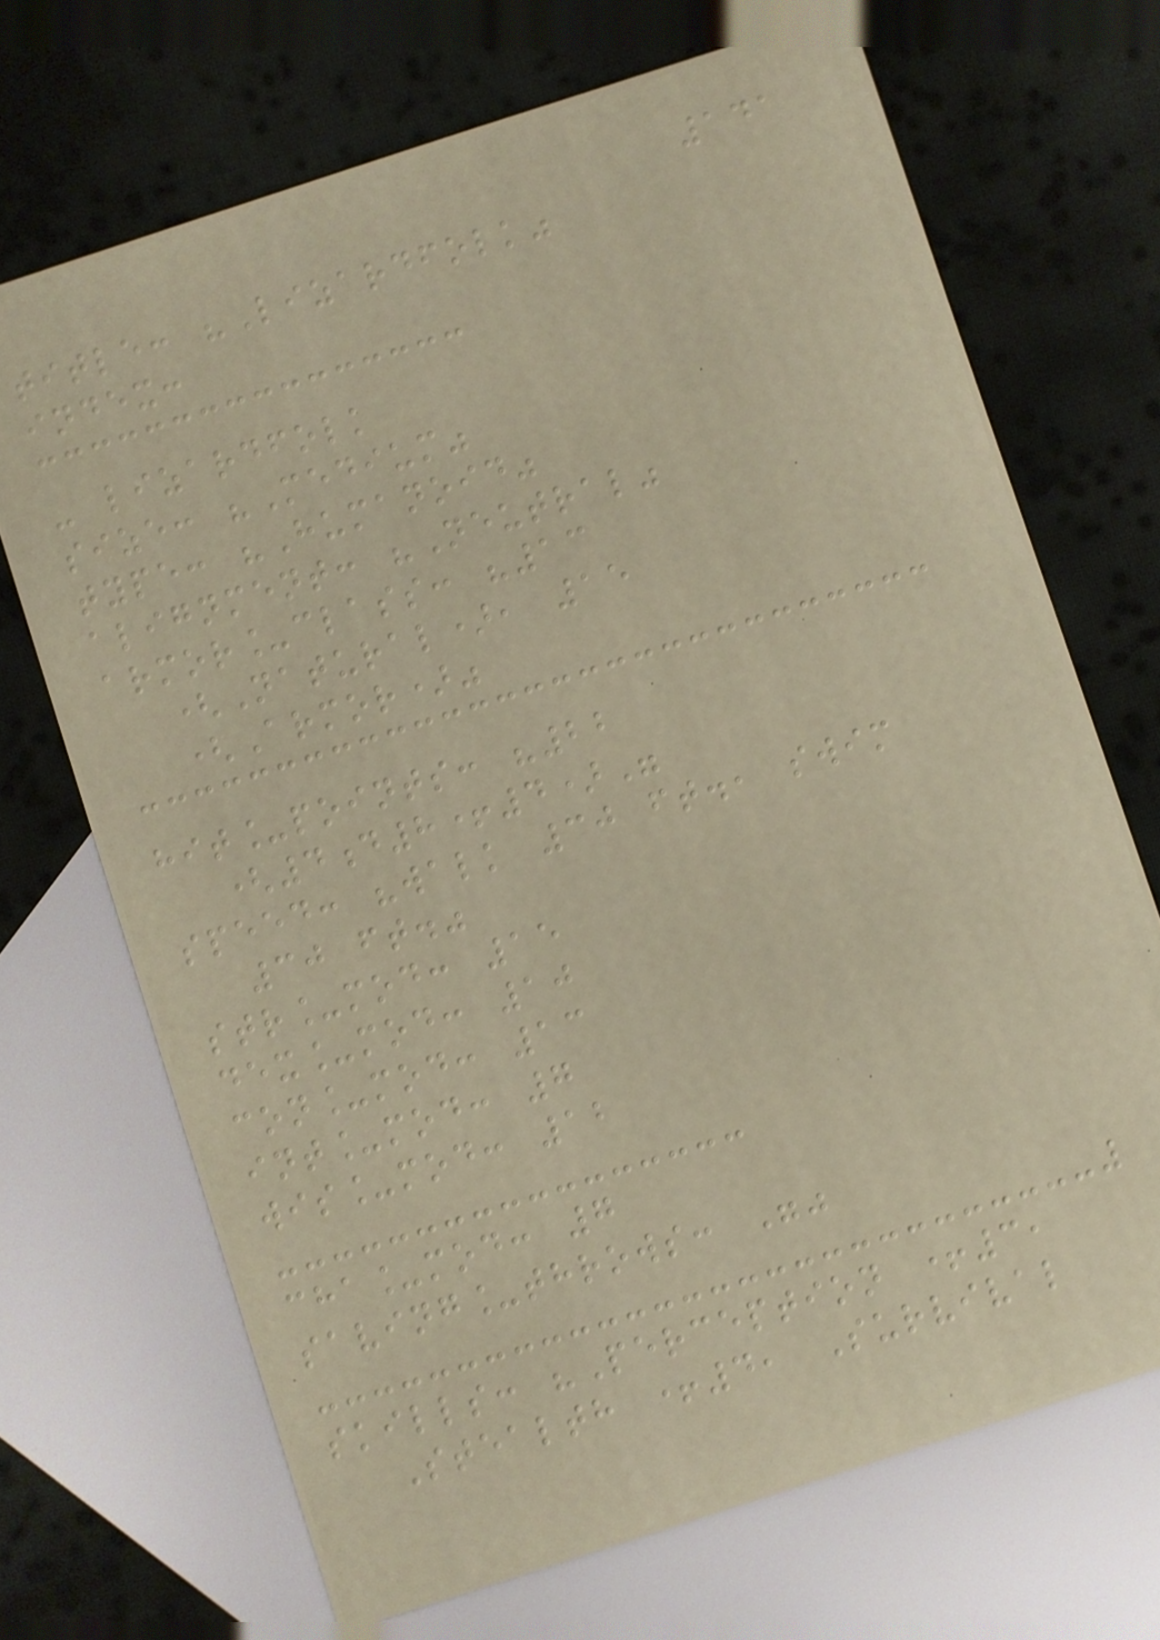141
title: "Lizardfolk"
index:
- lizardfolk
size: "Medium"
type: "Humanoid"
alignment: "Neutral"
armor_class: "13
(Natural), 15
(Armor)"
hit_points: "22
(4d8+4)"
speed: "walk 30 ft., swim
30 ft."
str_mod: 15
dex_mod: 10
con_mod: 13
int_mod: 7
wis_mod: 12
cha_mod: 7
saving_throws: ""
skills: "Perception +3,
Stealth +4, Survival
